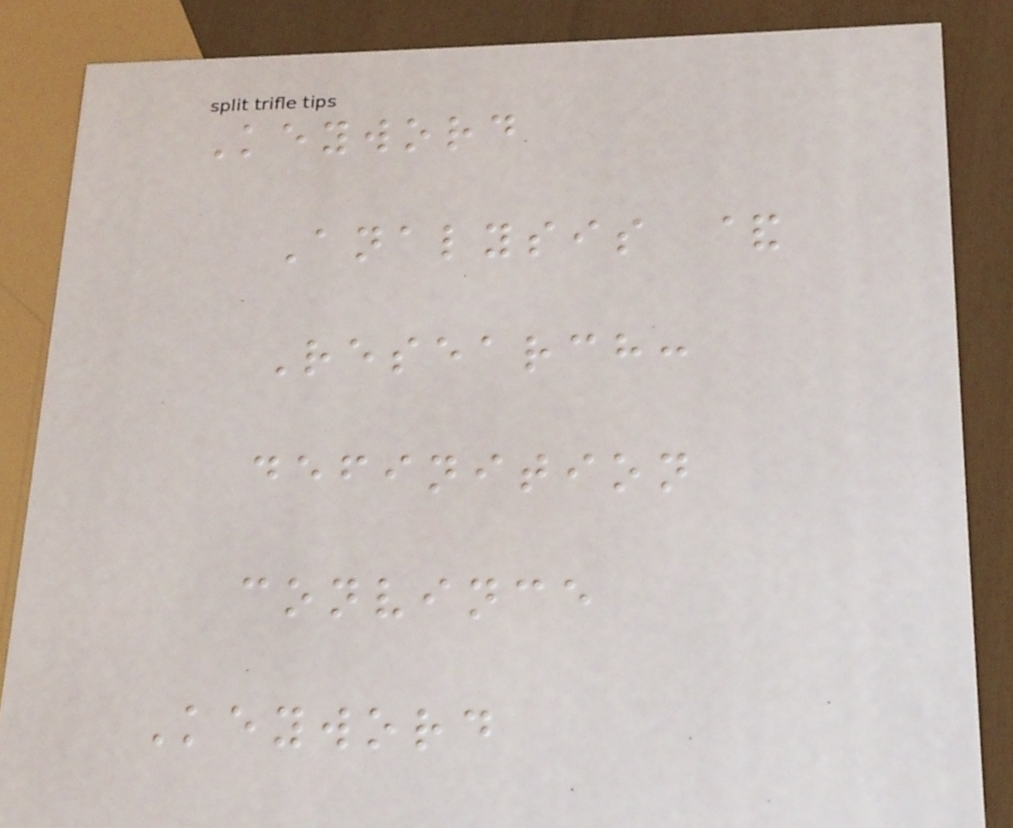Keyword
Analysis &
Research:
definition
convince
Keyword
